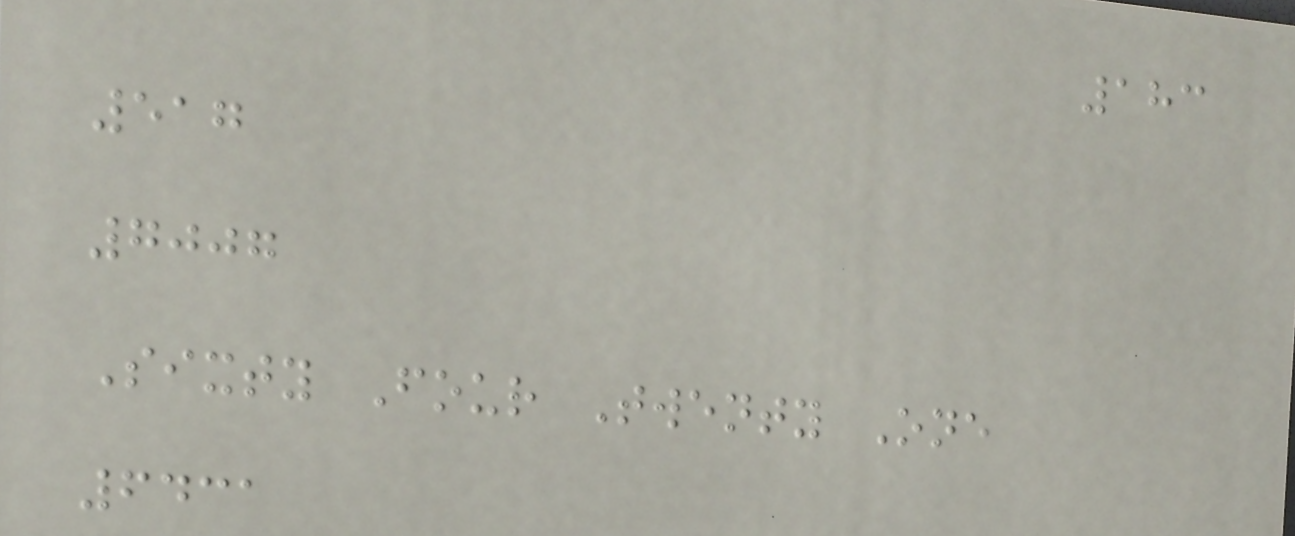183
517
7007
Sixty Four Twenty One
6431
